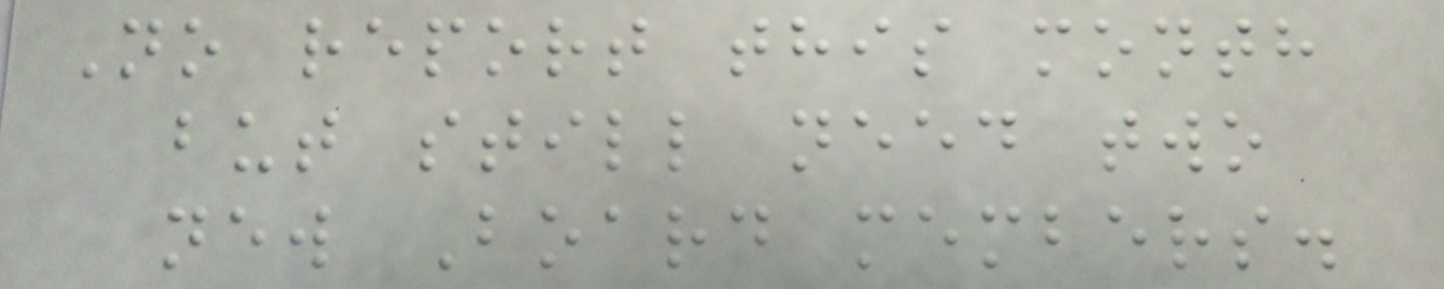No report this month
but still need two
new Board members.
